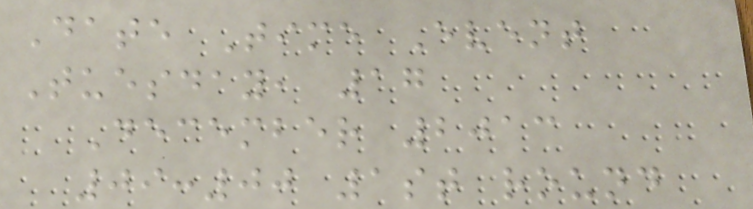Date Time Event
Tuesday, 17
December 2013
09:00 1st round
